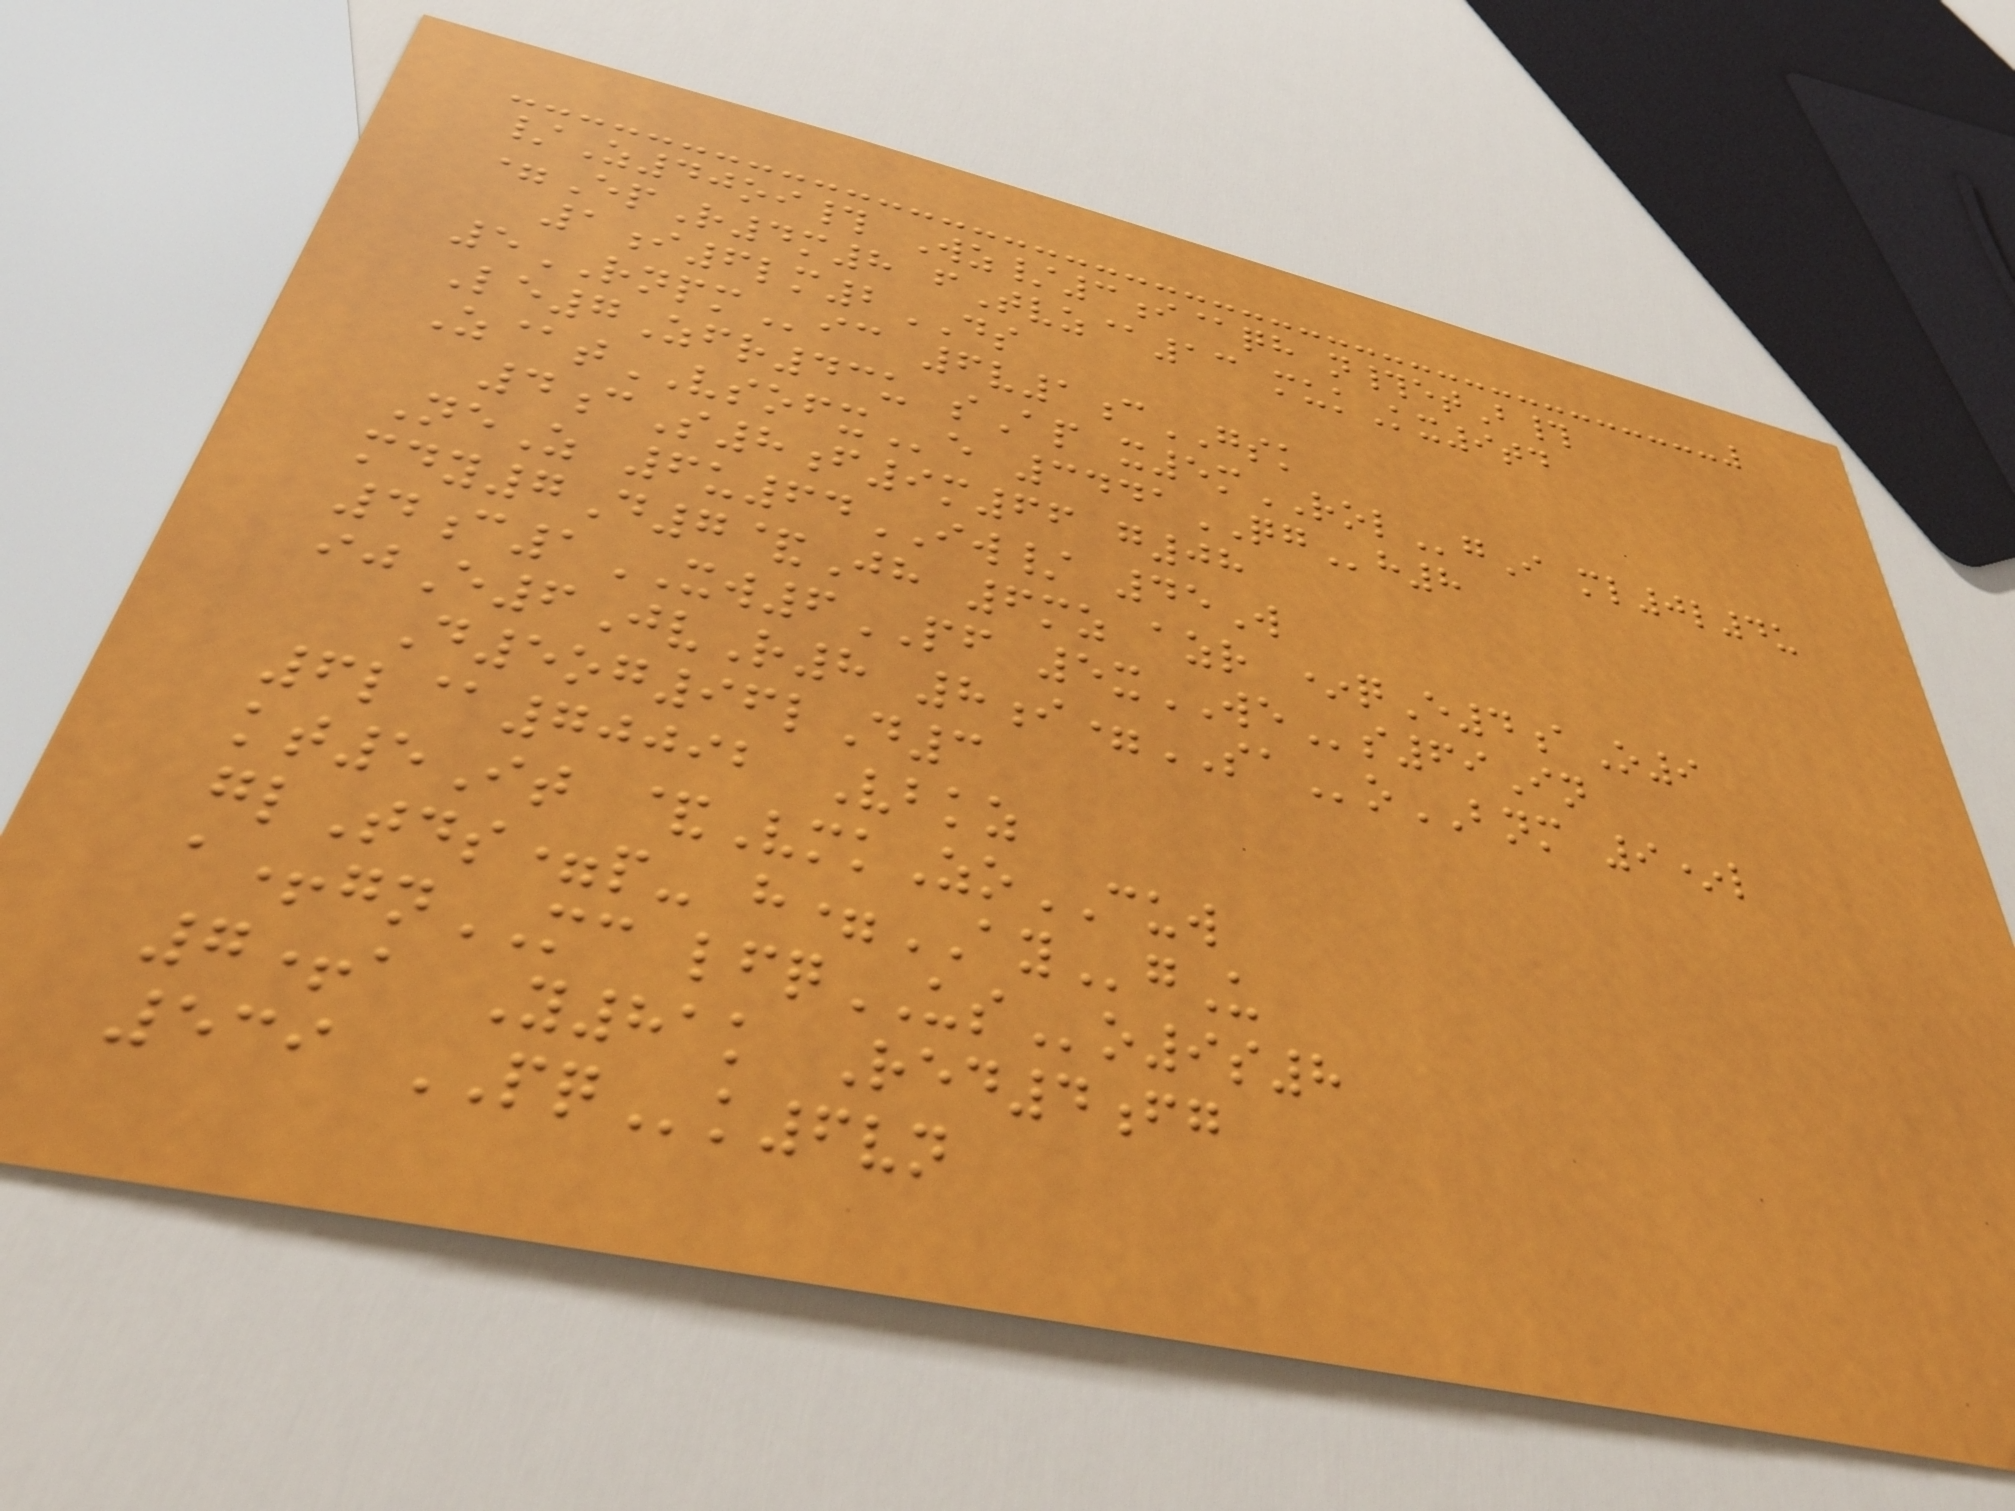/Z40oi# Wz/3i@qh n#etB#
=EpR4m8 fTvz@13 mukKx9td
1i6lm2DS
5RNPMic 6v1cGSK
Le7Zfr43u sAp x5mROLgI ml0l4u
Z@tVSOFXe 3441QGh8
4cS8f9m66 g08
NeZ 6u64IW/ 45W
mdy7D7&Jh 6mz azr *qE4aO9
4c1XW6PF 5xWEs69In
ijE6JvR8 8i=SAoBNM 9*l
D5og96lD3
6l@70092 Vbkz
kt5It &VmkZoCUW
glTds=p- h=AYgU
a+gnMC lfqUSo9s8
7+a Y81k Red4fg
539 PQk6vn
